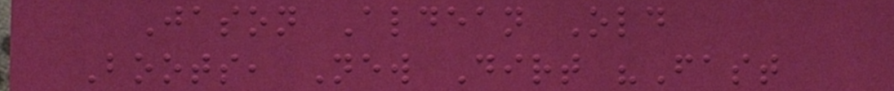Jason Aldean Old
Boots, New Dirt "Fast
